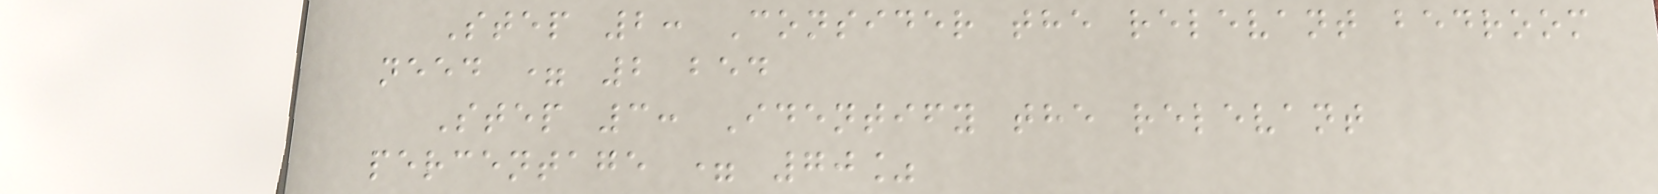Step 2: Consider the relevant bedroom
need = 2 bed
Step 3: Identify the relevant
percentage = 70%
